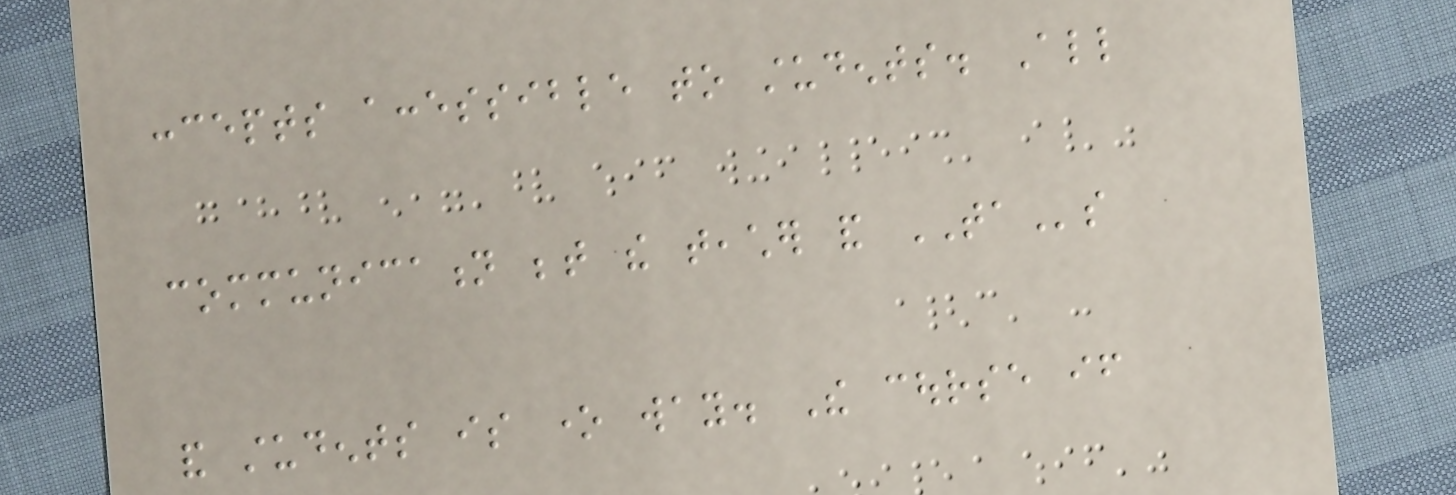concepts accessible to students. All
communication between the teacher and TAs
and students is one way. The course if
